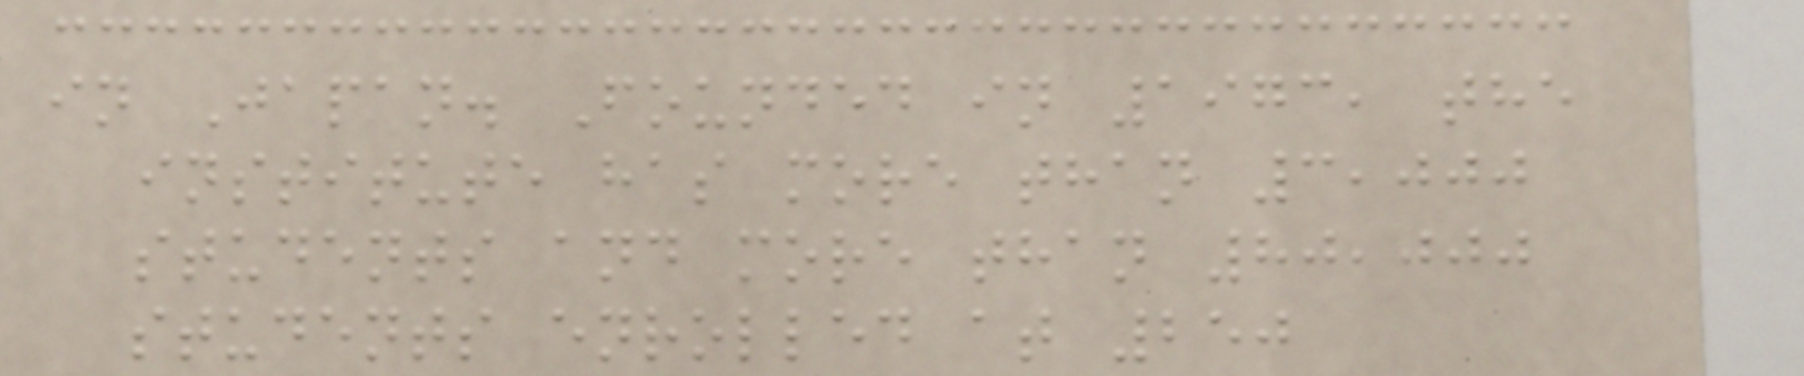in Japan. Founded in 1973, the
institute has more than 3,000
students and more than 80,000
students enrolled at 250
